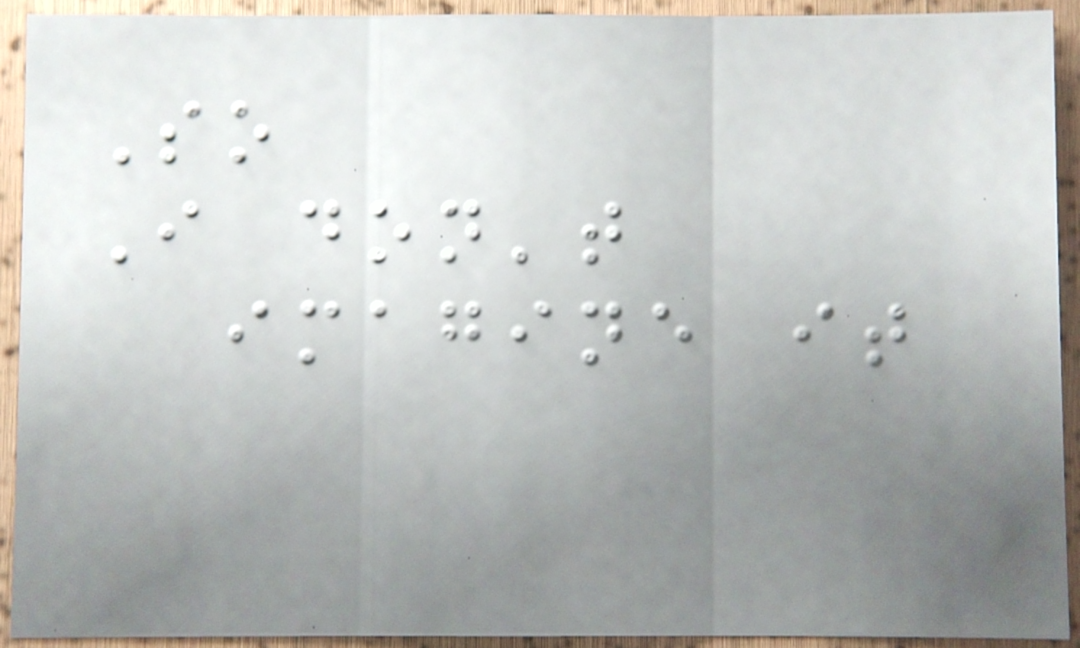So
I don't
imagine it
